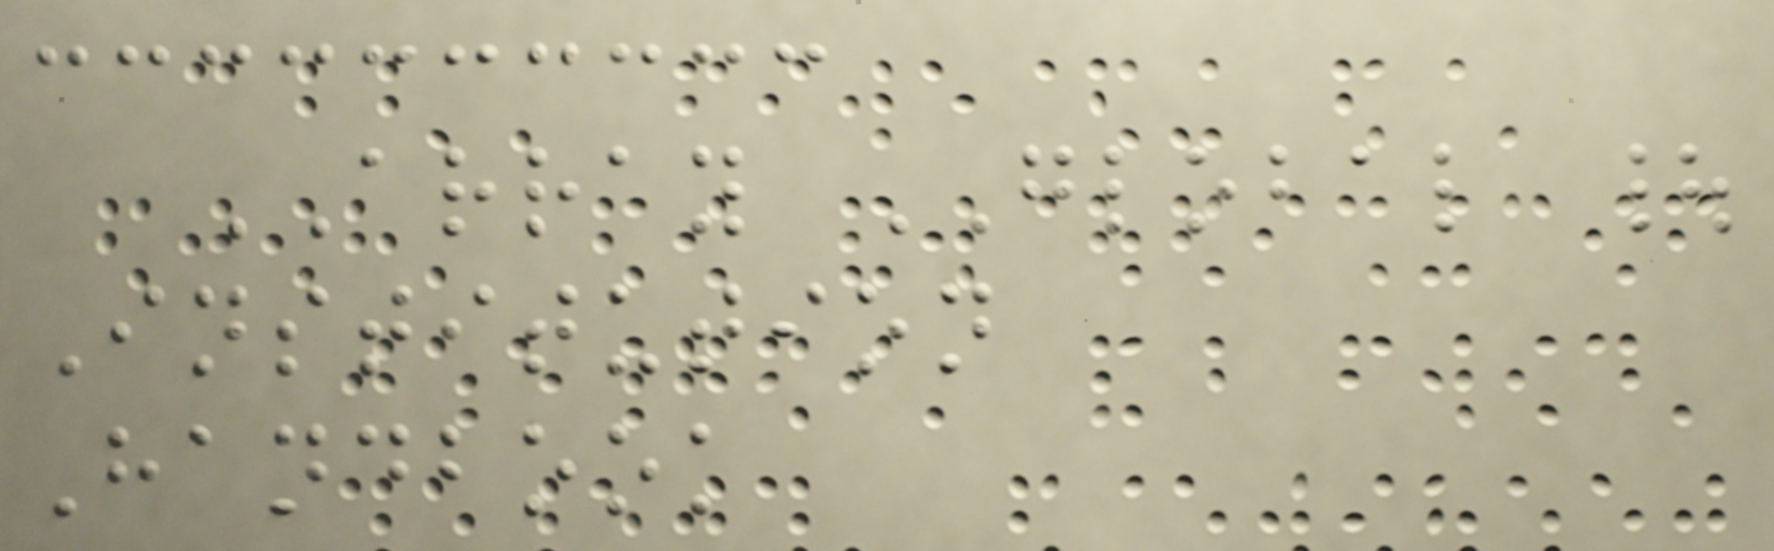ARRAY GLOBAL |
Institution
Handbook
